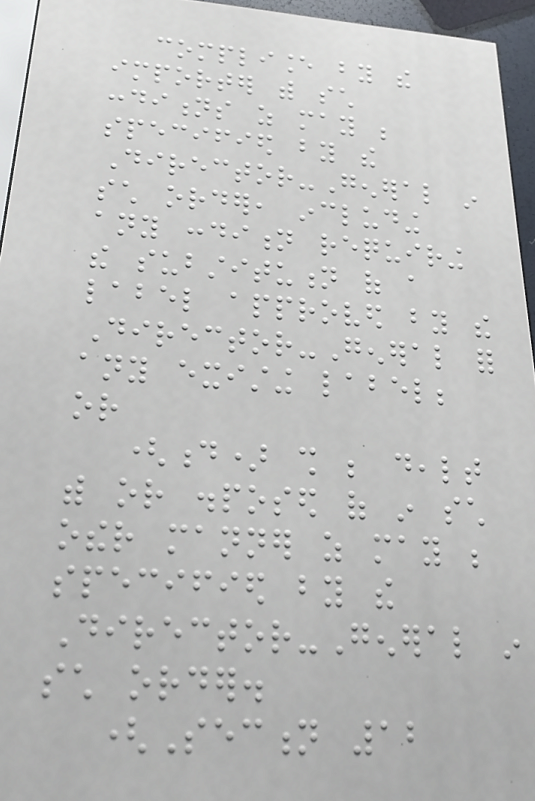compliance by the
importer with such
conditions as may be
specified by the
Director-General in
such order, including
any condition requiring
the substitution of a
label approved by the
Director-General for
any existing label;
or
(d) shall be dealt
with or disposed of in such
other manner as may be
specified by the
Director-General in
such order.
(Section 12
